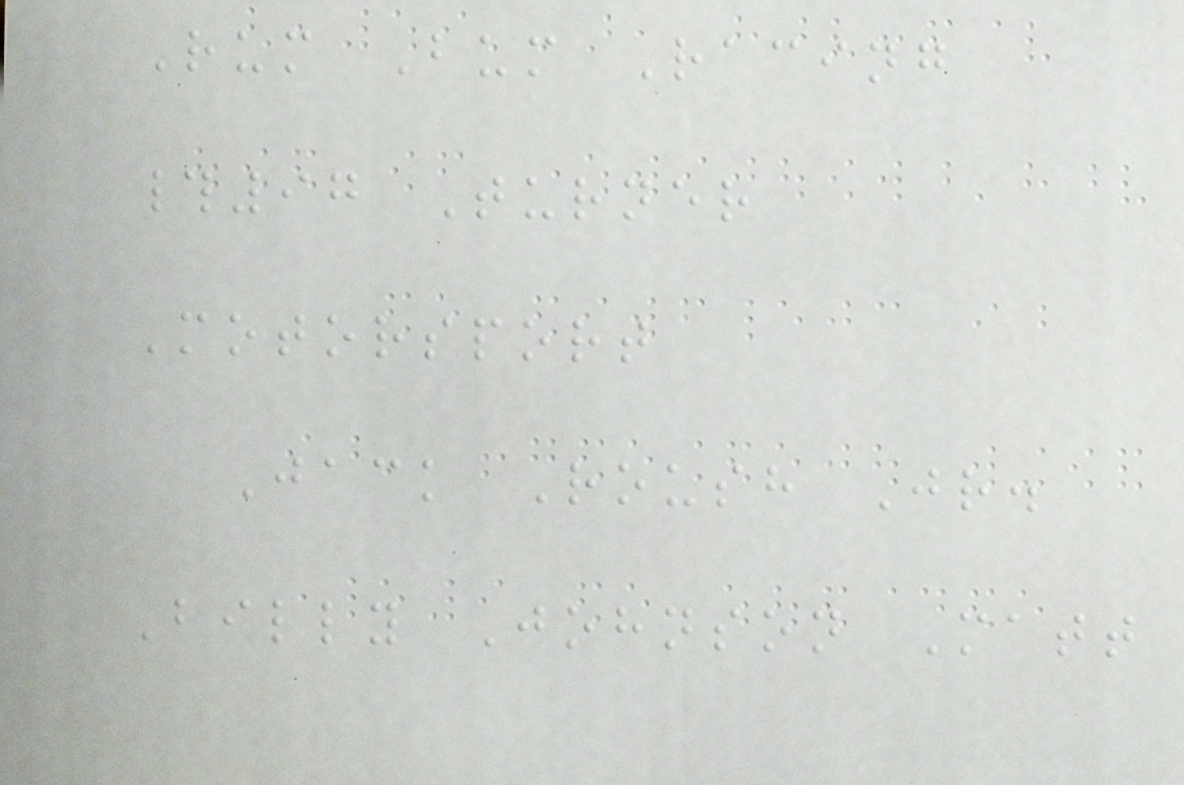Rum Bum Racing
#97 Turner
Motorsport
Jack Roush Jr.
Billy Johnson Matt
